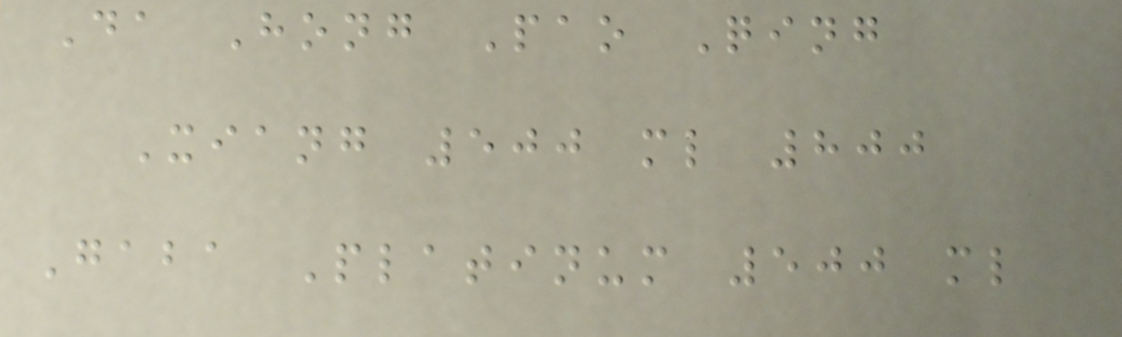Da Hong Pao Qing
Xiang 500 ml 800
Gaba Platinum 500 ml
